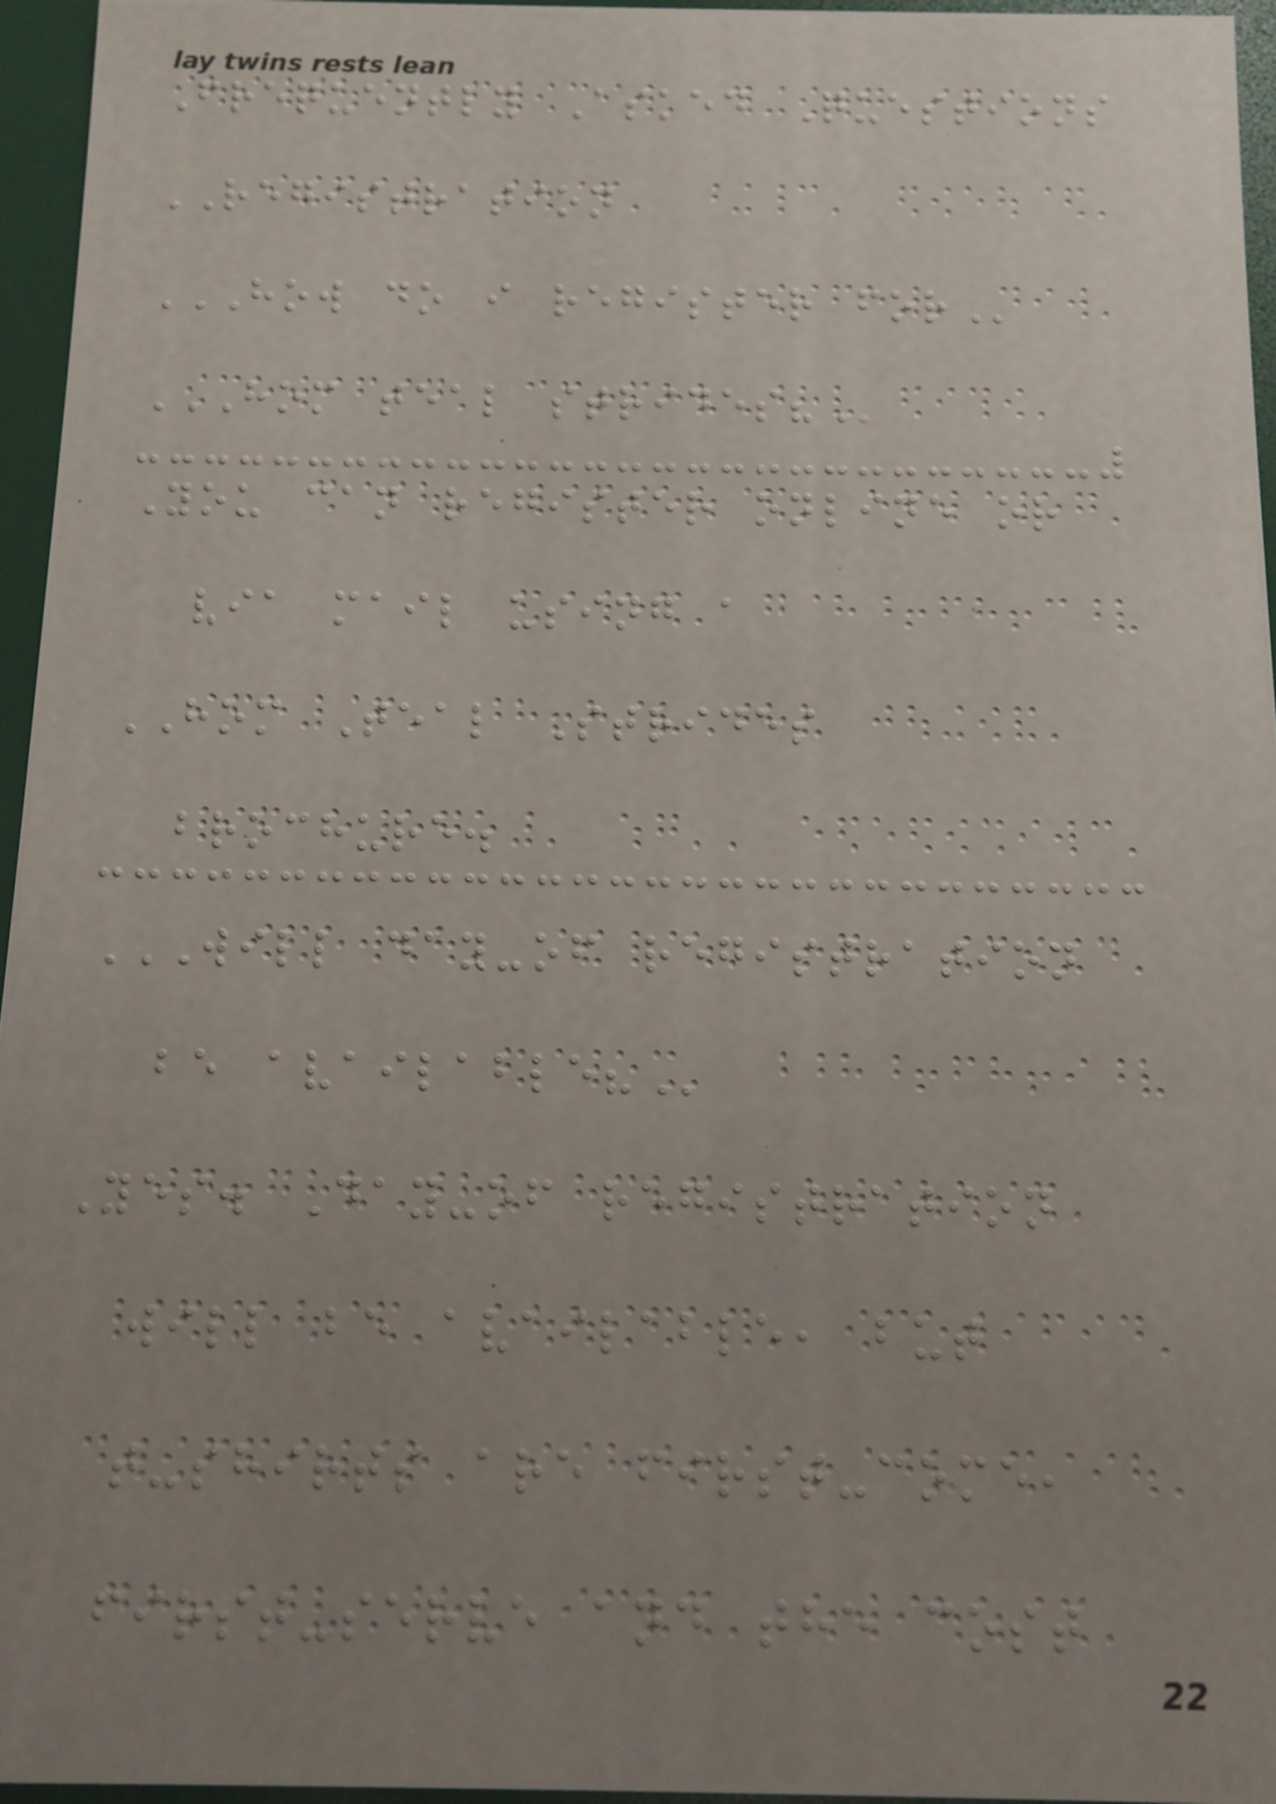Frequently Asked Questions
REGISTRATION
HOW DO I REGISTER FOR
HOM TEAL STRIDES?
You can register online or
via mail using a
HOM Teal Strides
brochure.
WILL DAY-OF REGISTRATION
BE AVAILABLE?
Yes. Day-of registration
will be available, but
t-shirts are first-come,
first-serve and the cost
